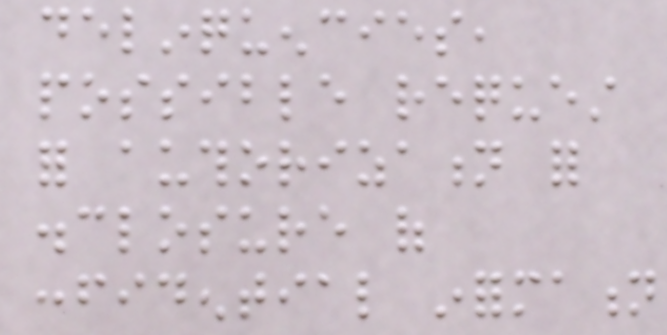delinquencies,
possible request
for authorization for
disclosure of
confidential information
